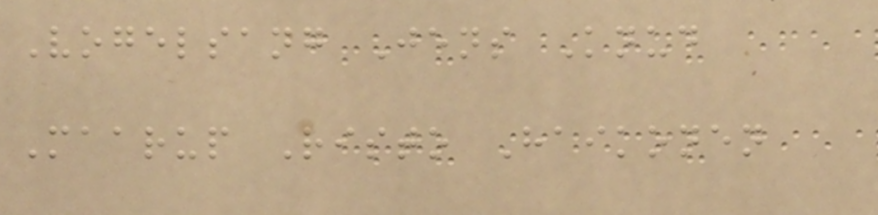Vogelsang Jens Knud
Maarup Risto Haikonen
